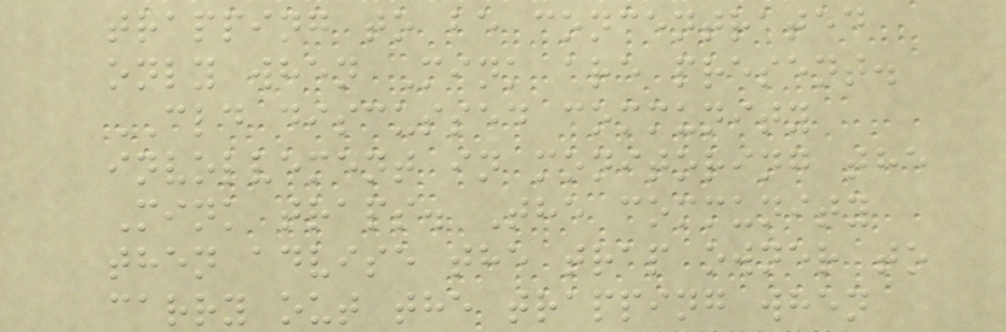trapping to be concentrated
only when Mink are present.
CLD discussed community
involvement in monitoring the
Mink traps. The community
then advise the trap owner to
carry out the trapping when
